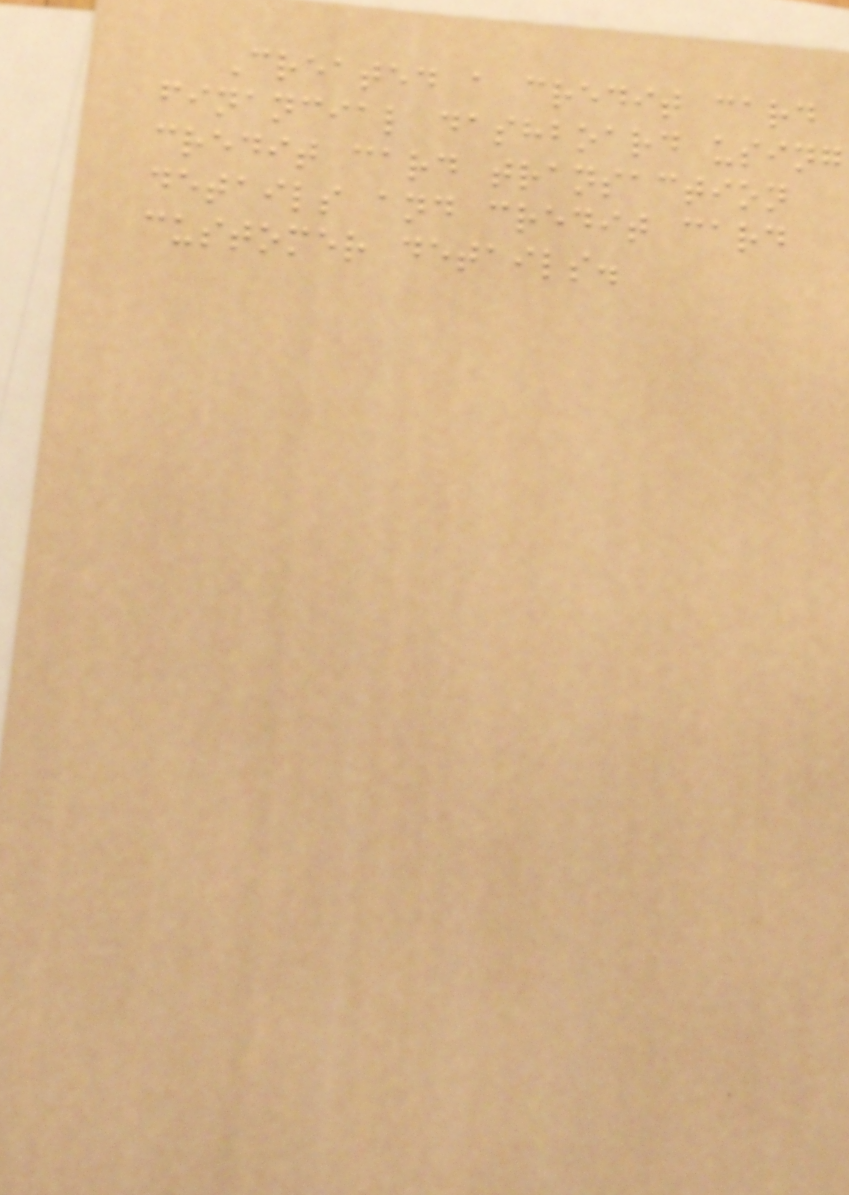Created a credit card
financial dashboard using
credit card transaction
details and credit card
customer details.
